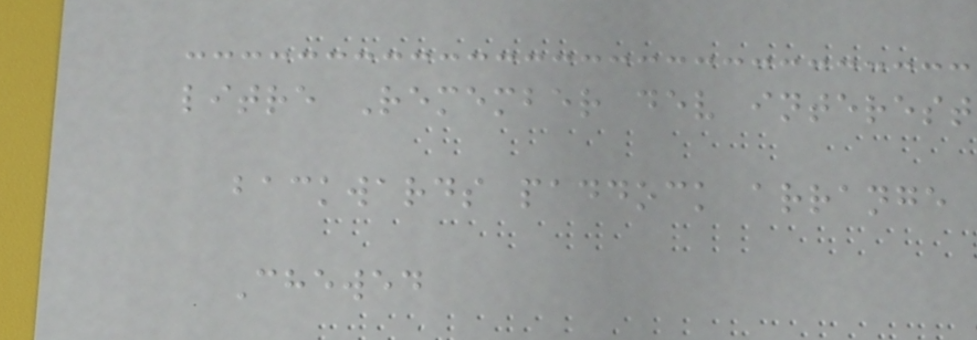litre Remember dev interest
backwards paddock arrange
Chewed
